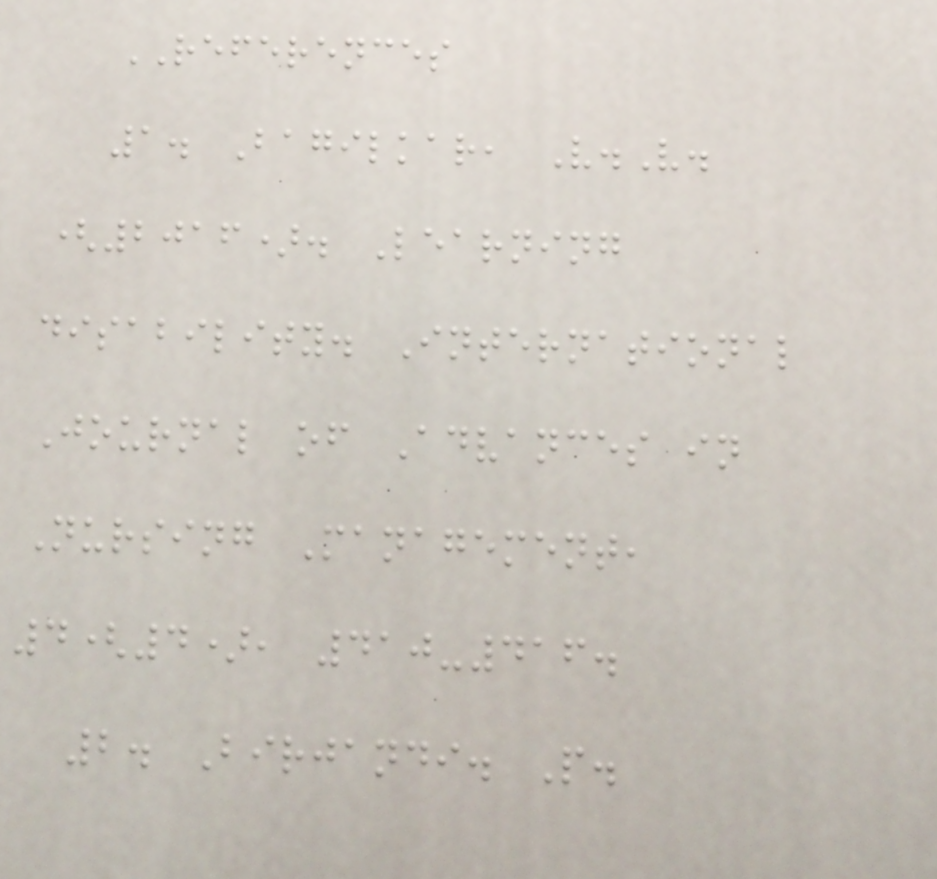REFERENCES
1. Bagilkar, V.V.
(2016). Learning
disability. International
Journal of Advances in
Nursing Management,
4(4), 410-416.
2. Birjandi. P.
